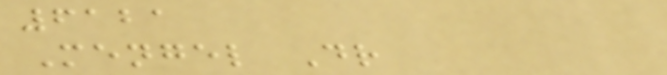6121
Mengel Dr
